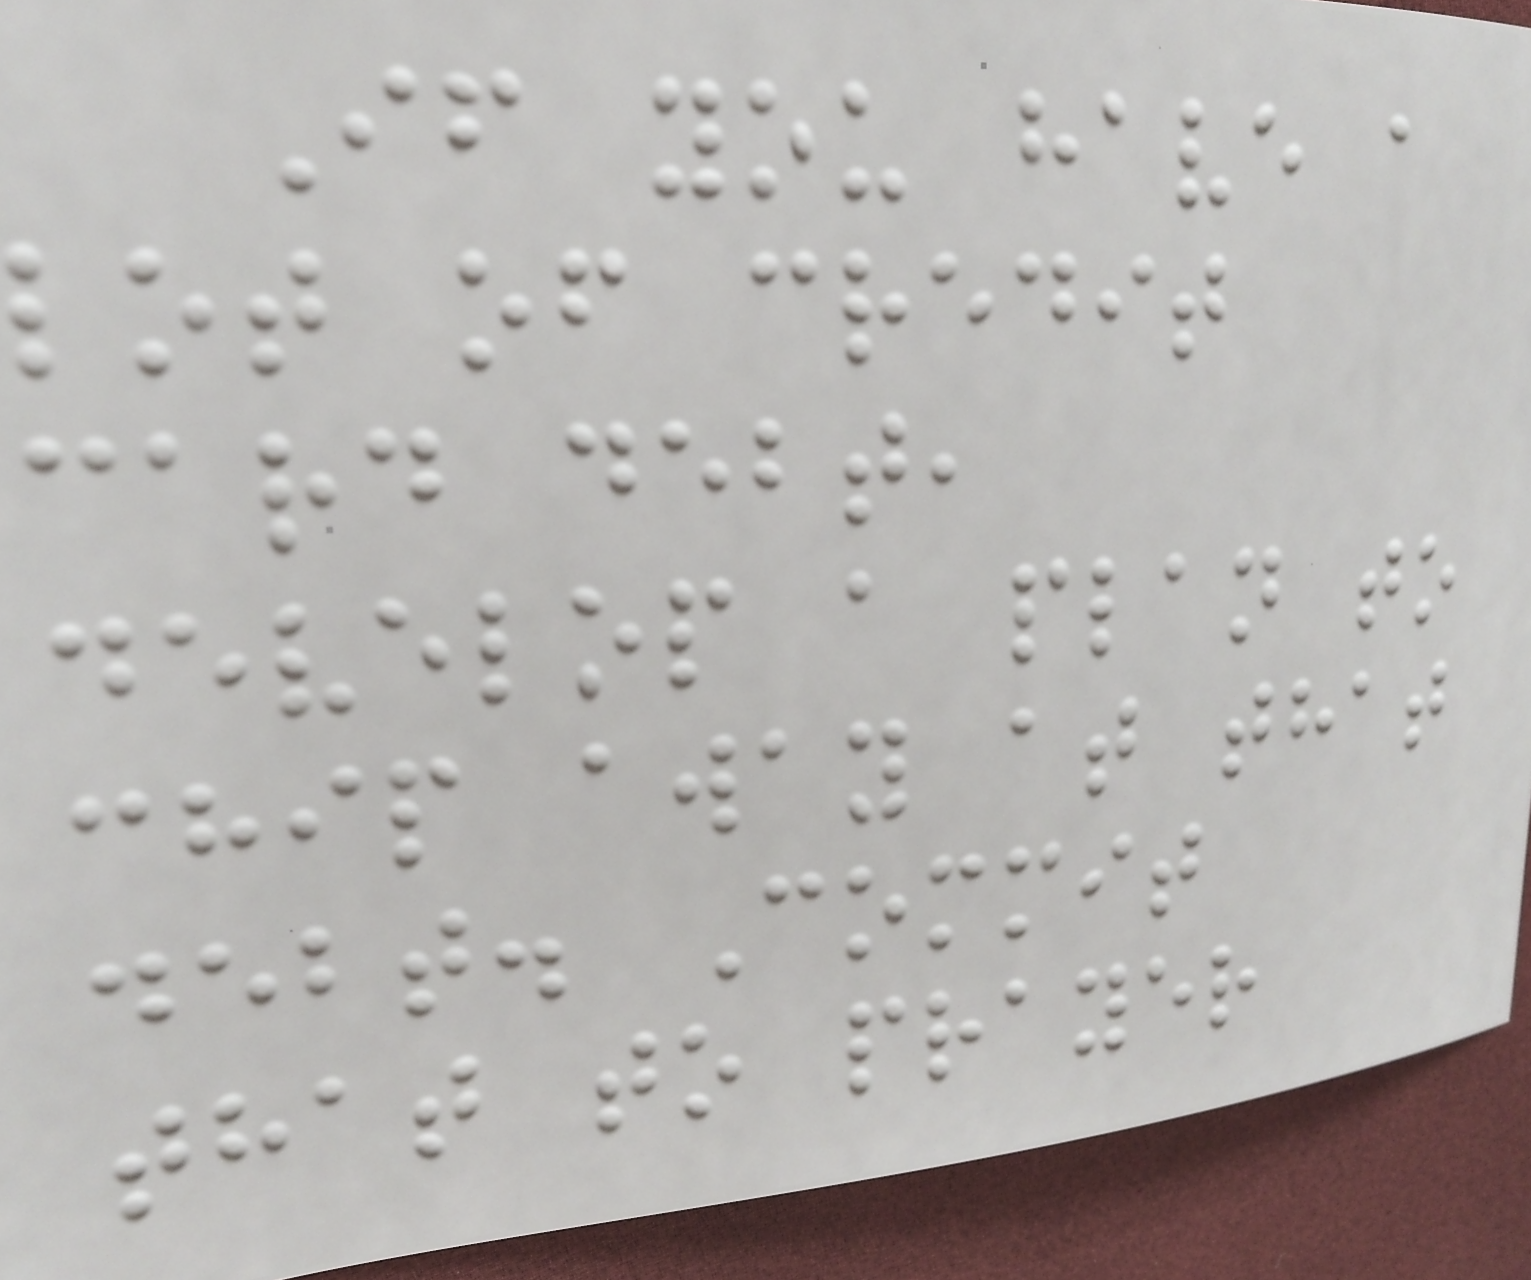If you have a
lot of credit
card debt,
develop a plan to
chip away at that
debt. Commit
that to prayer
